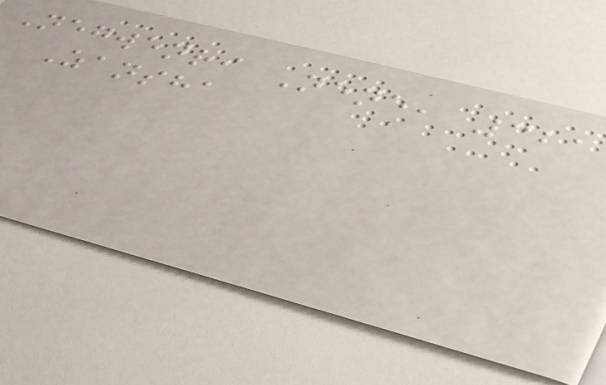Negwenri Nene, 321
Zansha
